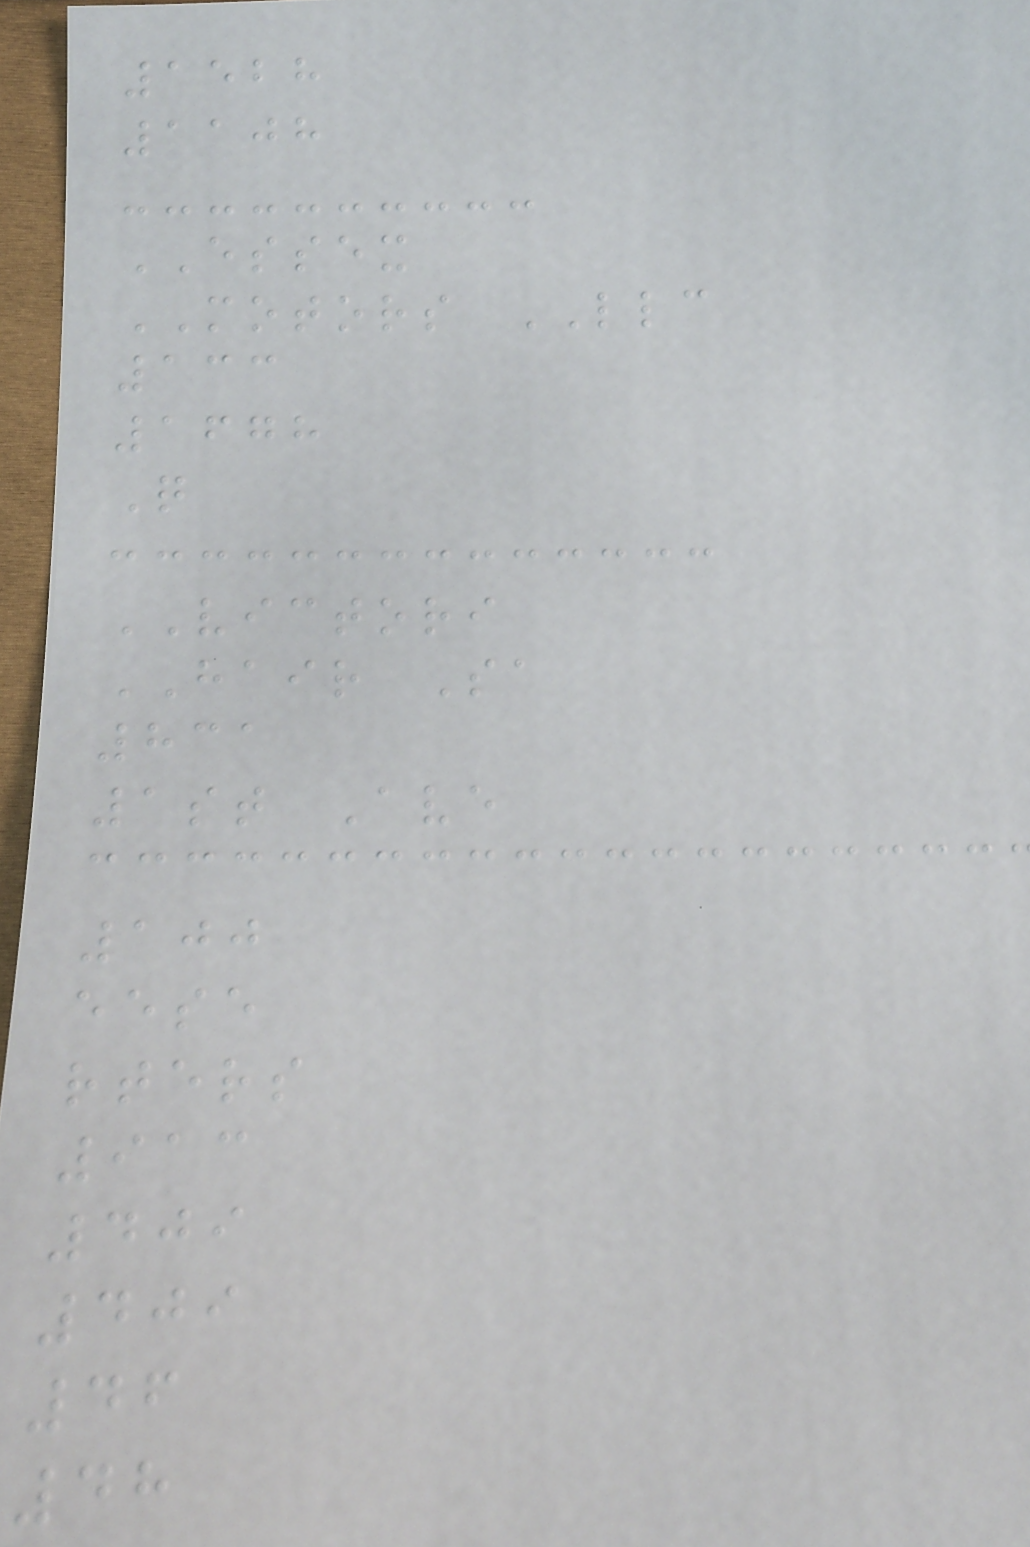1528
1108
ESSEX
MOTORS LLC
133
1678
Q
VICTORI
HAIR Sa
831
1st Ave
100
eese
rters
913
409
409
46
48
